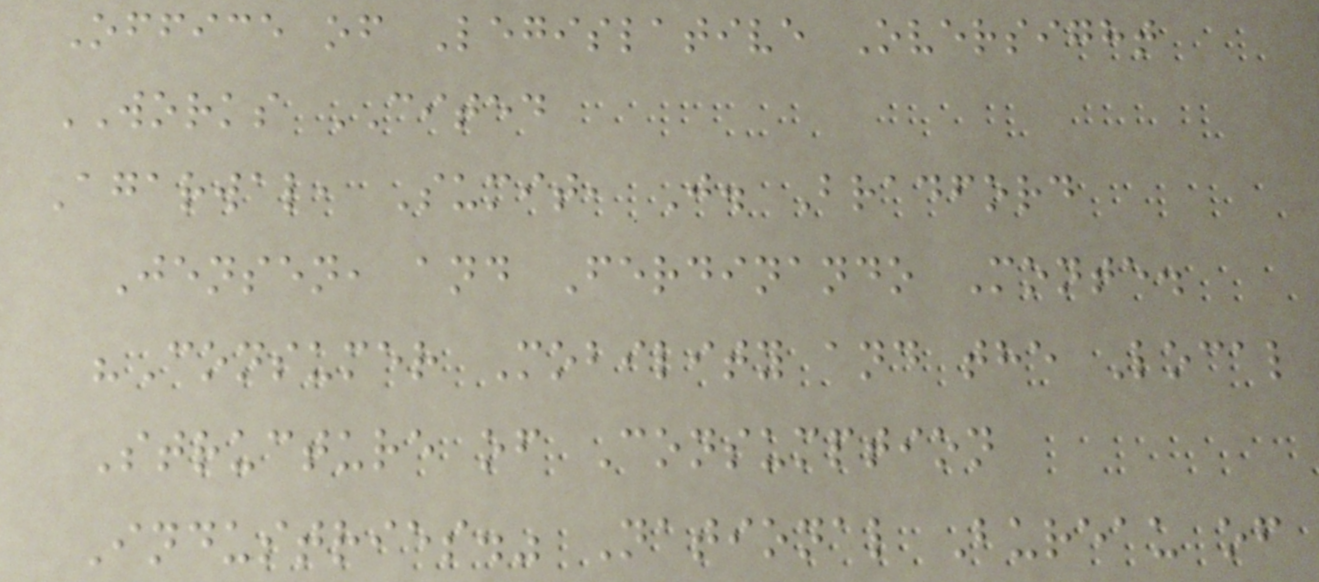Office of Legislative Oversight
WORKS CITED
Agarwal, Sumit, J. Bradford
Jensen, and Ferdinando Monte.
"Consumer Mobility and the Local
Structure of Consumption
Industries." National Bureau of
